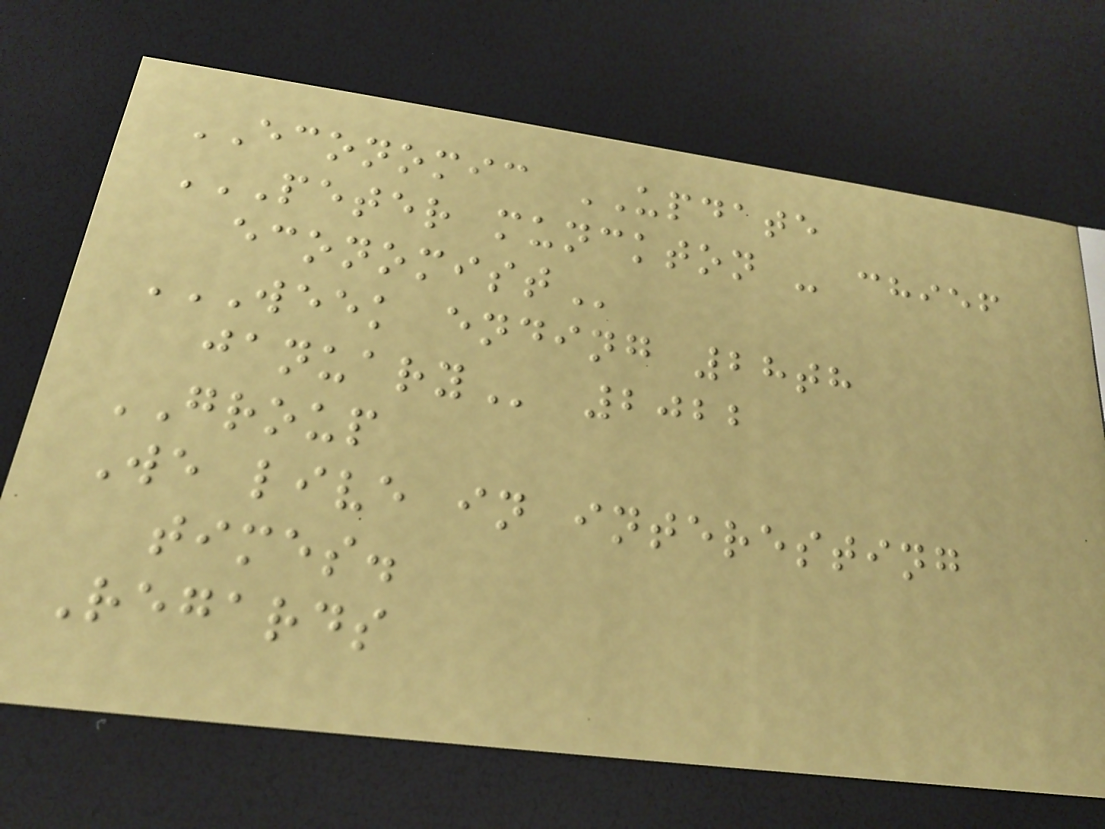ECONOMIC UPDATE
PETER MUNCKTON - CHIEF
ECONOMIST
WEEK ENDING 28TH
JANUARY 2022
GROUP
We live in interesting
times.
Regards
